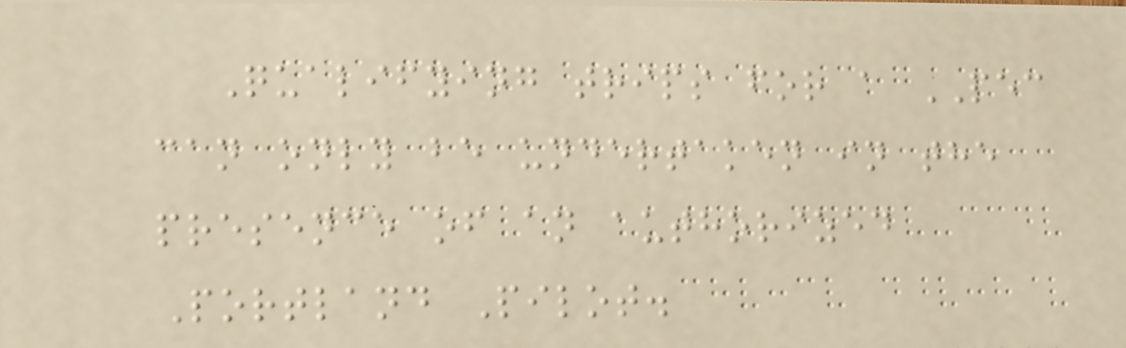Qualifying trips for a PEC
can only be undertaken in the
presence of an authorized
Portland Pilot.
